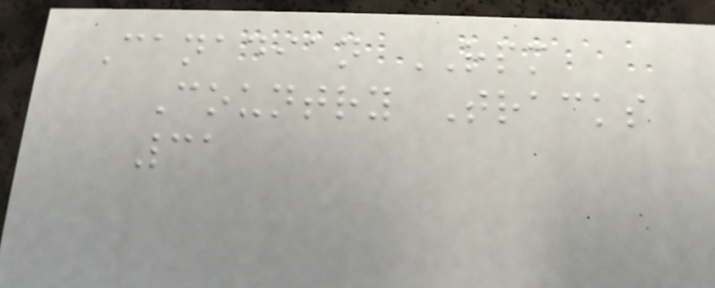Canadian RPM
Country Tracks
31
